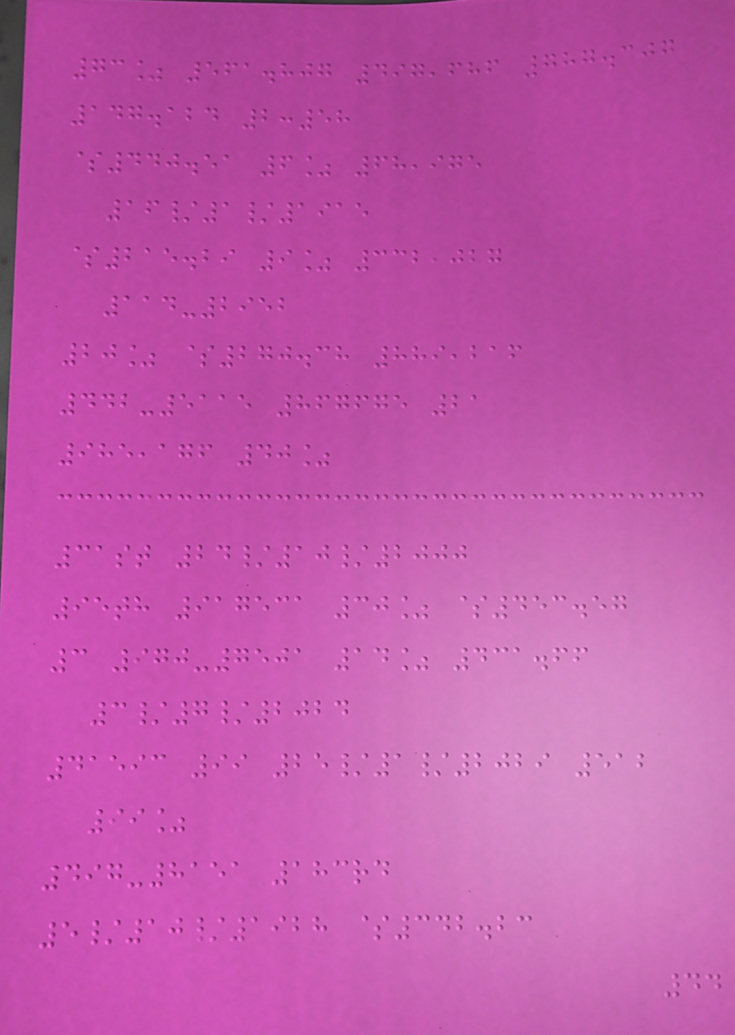73% 561.807 497,686 787.307
147.124 2:58
$440.51 6% 68,975
16/1/1915
$215.29 9% 332,027
114-2952
20% $270.38 889,216
442-5115 867675 21
985,176 40%
31st 24/10/2000
95th 917531 30% $453.57
3 970-7501 14% 431.66
3/7/2024
41593 99 25/1/2029 512
99%
497-8151 183rd
5/10/1928 $342.23
44
